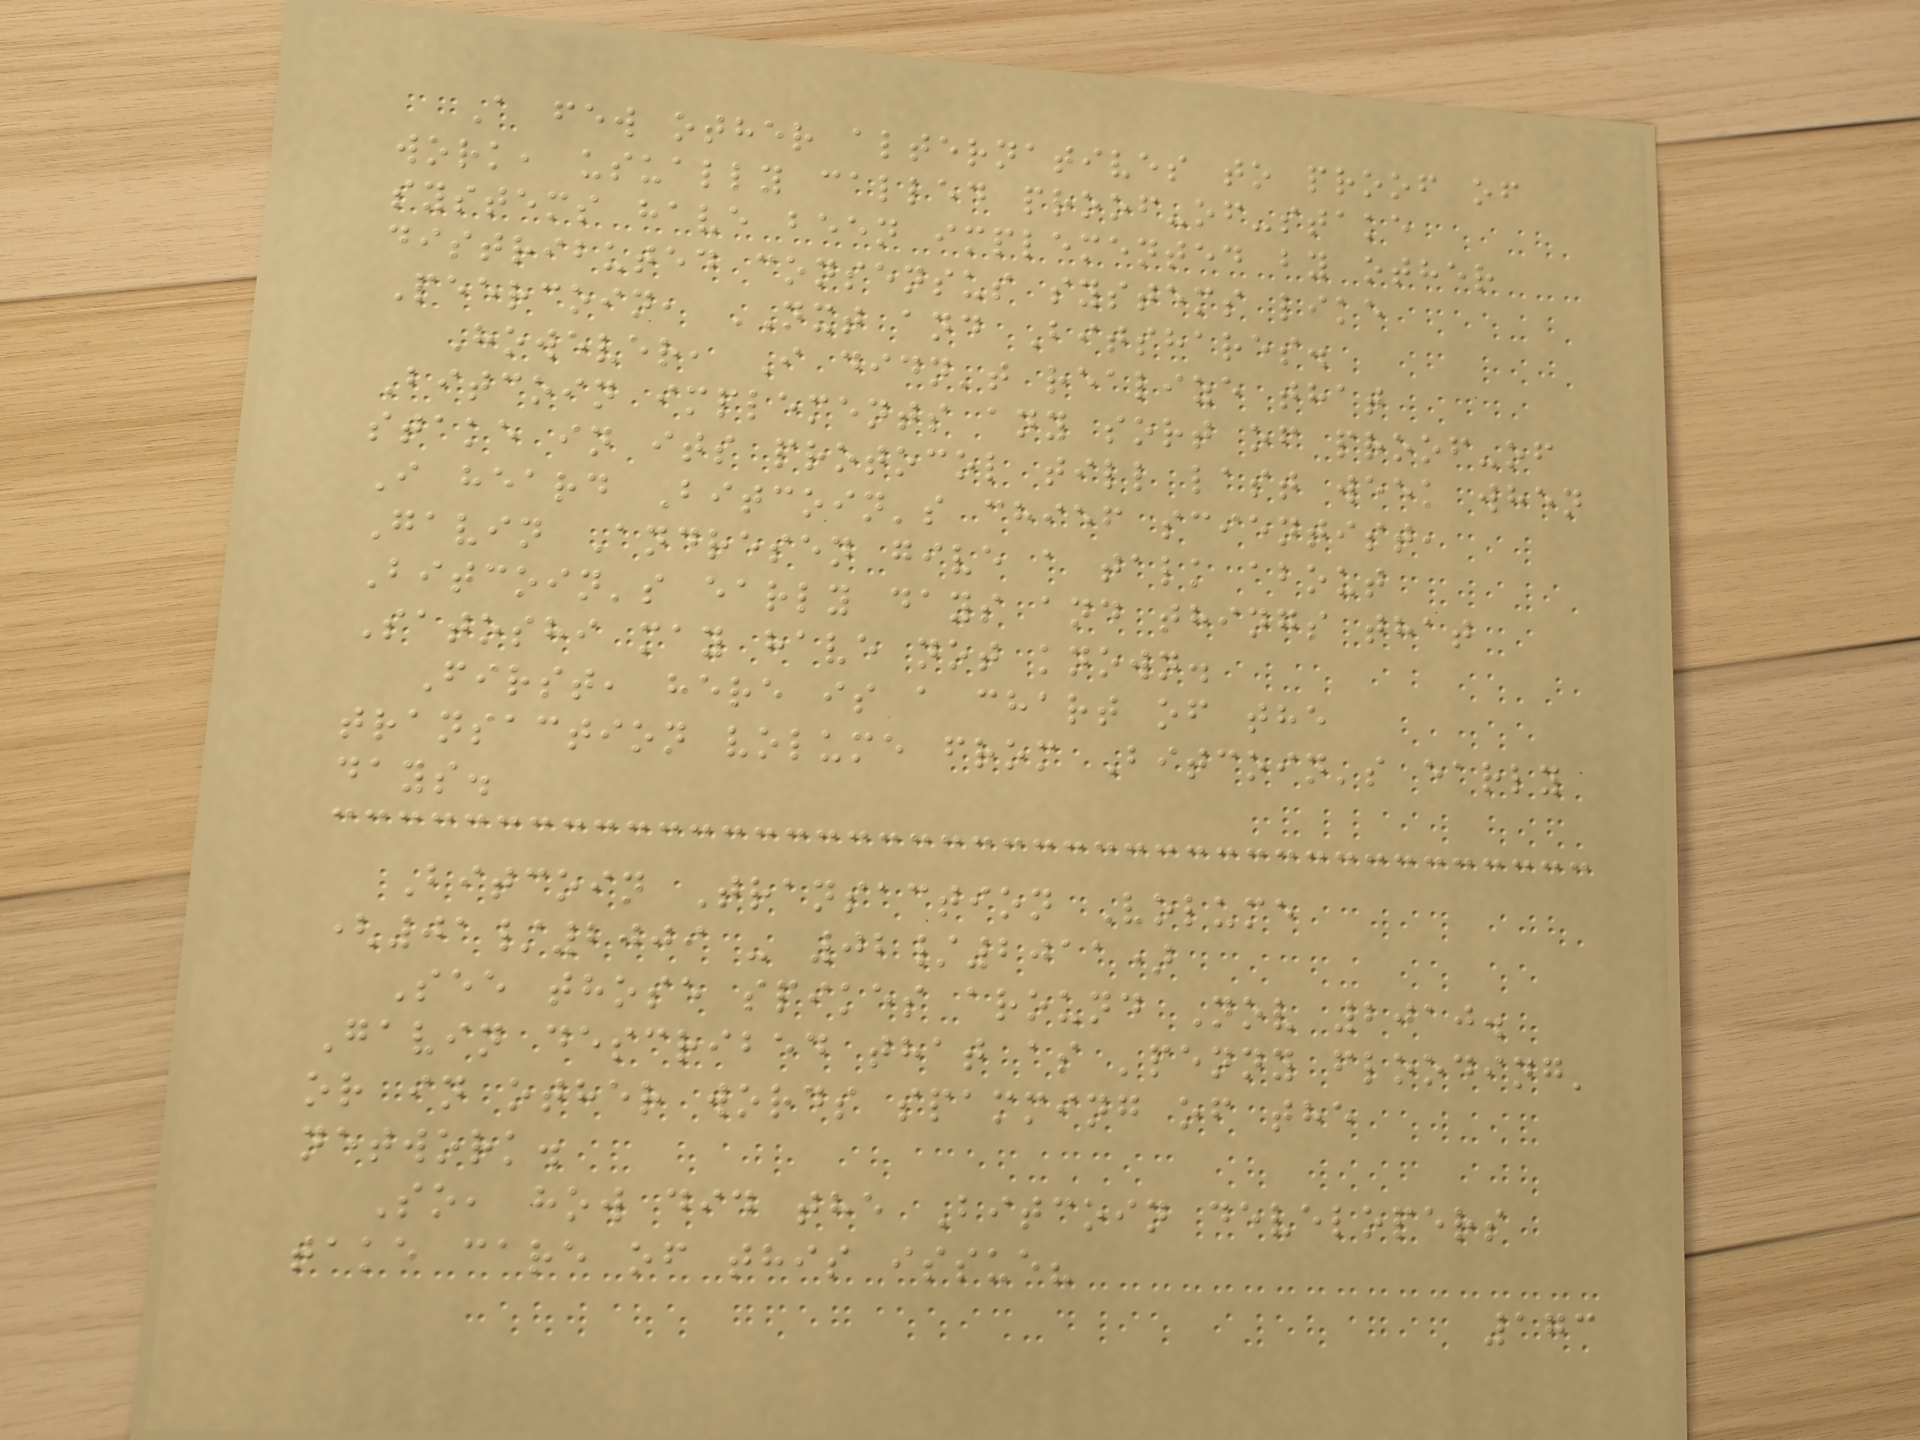A few other alternatives to proof of
work, usually called proof-of-stake
systems have been implemented by other
distributed consensus systems like
Peercoin, NXT and Bitshares.
However, I didn't realize that
Bitcoin implements any sort of proof-of
stake in its protocol till last week when
I heard Bitcoin's chief scientist,
Gavin Andresen give a talk about
Bitcoin's early days and things that
Satoshi may have not known.
First, here is a chart of the
transaction volume from Bitcoin's early
days.
Bitcoin Transaction Volume
(01/2009 - 02/2011)
See those spikes around Nov 2010.
Gavin described that as 'penny flooding'
or in other words spamming of the
network.
So, how did the Bitcoin developers
take care of this issue?
173
